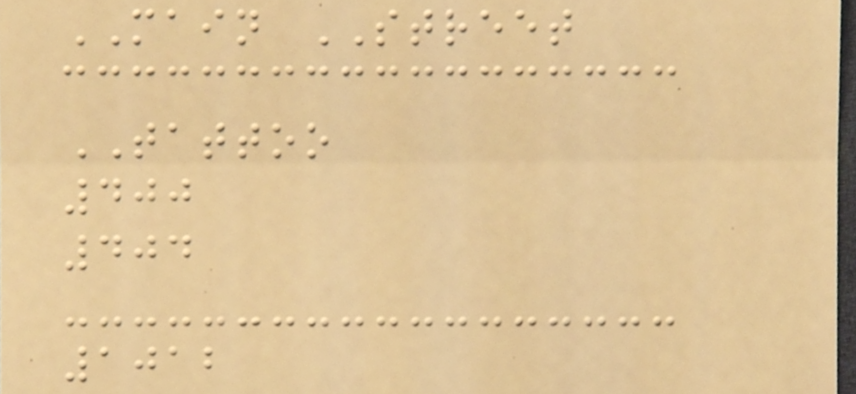MAIN STREET
TATTOO
400
404
1012
